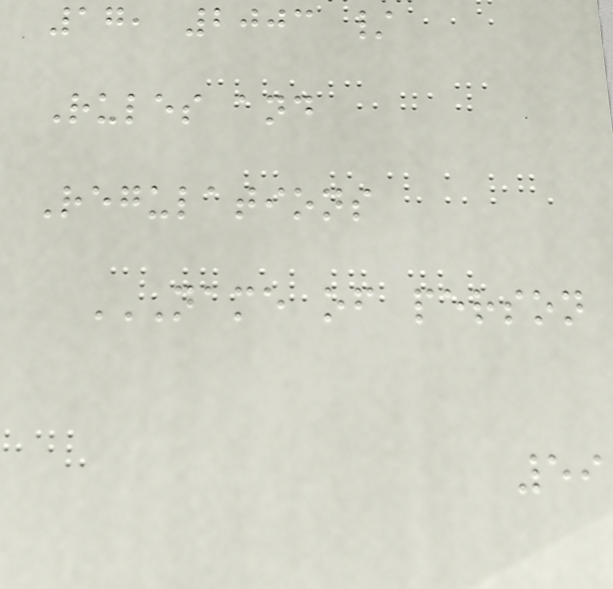17, 2003 /
Rules and
Regulations
NAME OF PERSON
59
